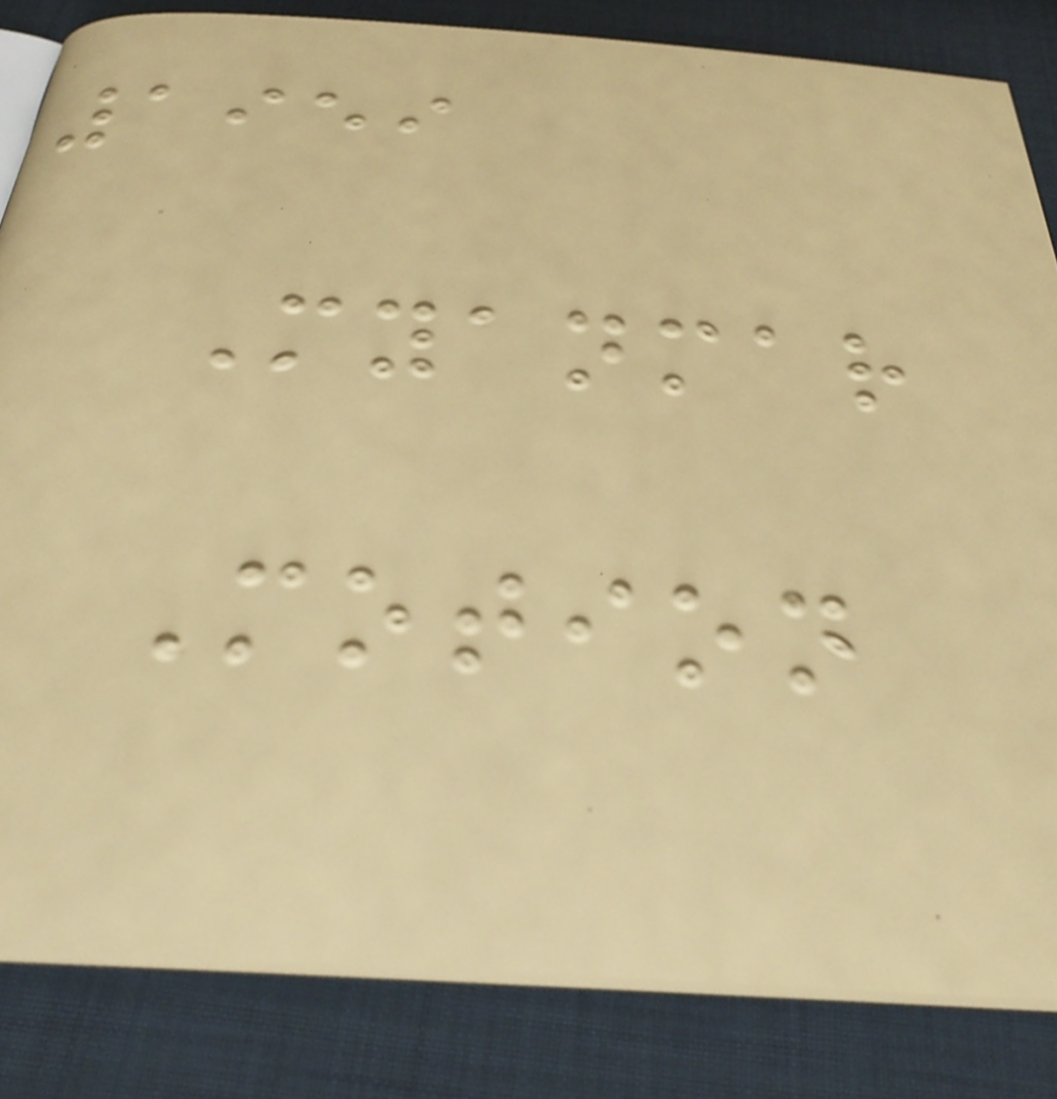1959
Myanmar
Motion
